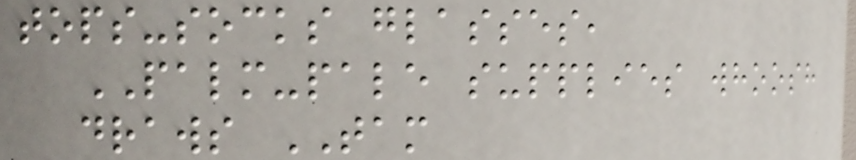tops-socks glasses,
PALM-pale supplies whoosh
draws TAM
